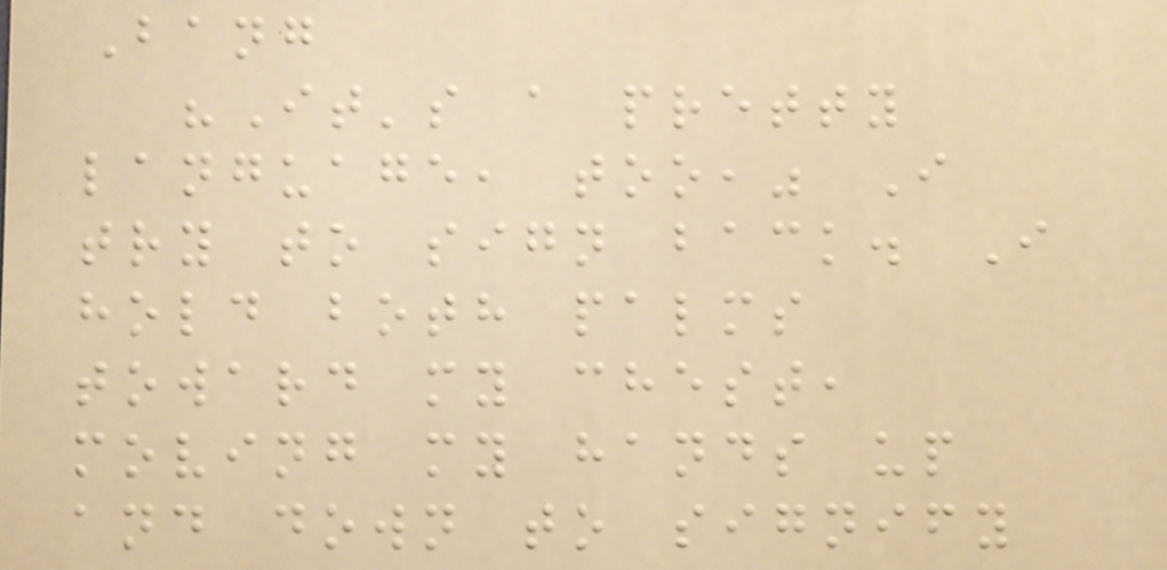Bang
"It's a pretty
language, too," I
try to sign back. I
hold both palms
toward my chest,
moving my hands up
and down to signify
